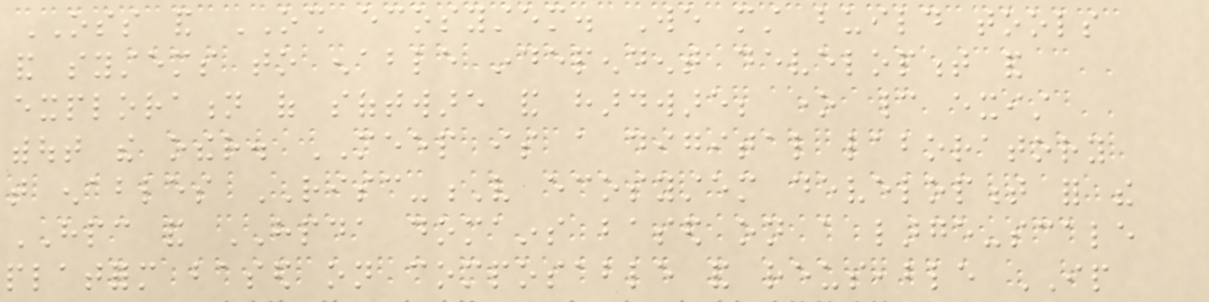OSS and OSH ecosystem. We must build tools
and systems to enable independent development and
exploration of software and hardware; one cannot exist
without the other. MEEP is a digital laboratory
that enables RISC-V ecosystem development for the
HPC and HPDA domains based on a large-scale
platform based on composable and reuseable IP
